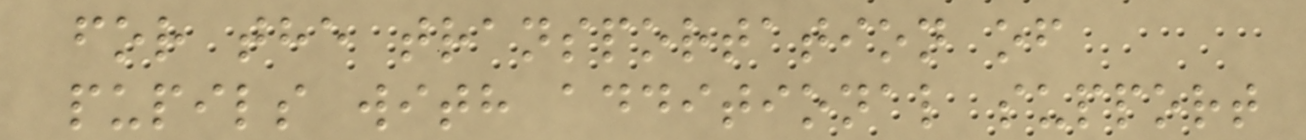for the transportation of
pupils with additional support
